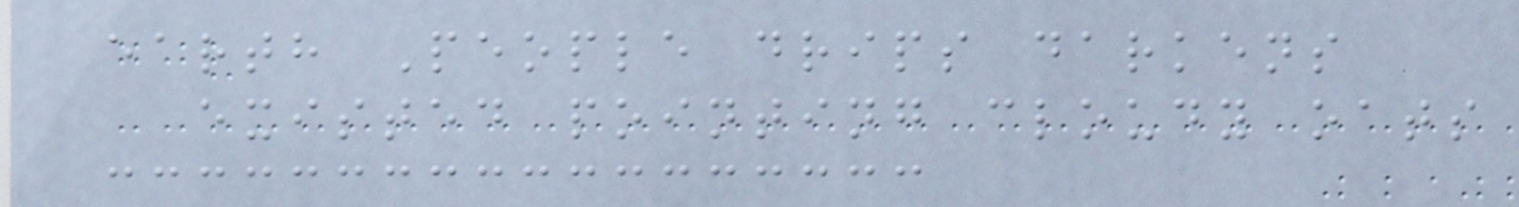earth People drips darkens
existed pointing cloudy oats
